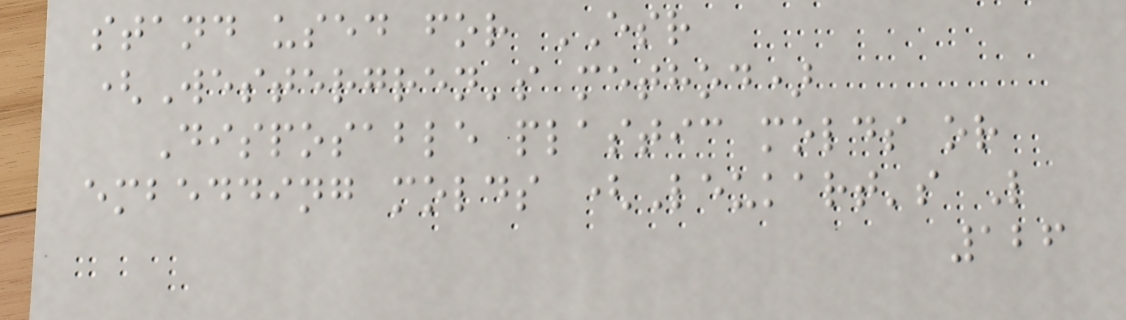stand used for ESR
(Westergren's method)
Disposable plastic molds or
embedding molds (Leukart's L
126
